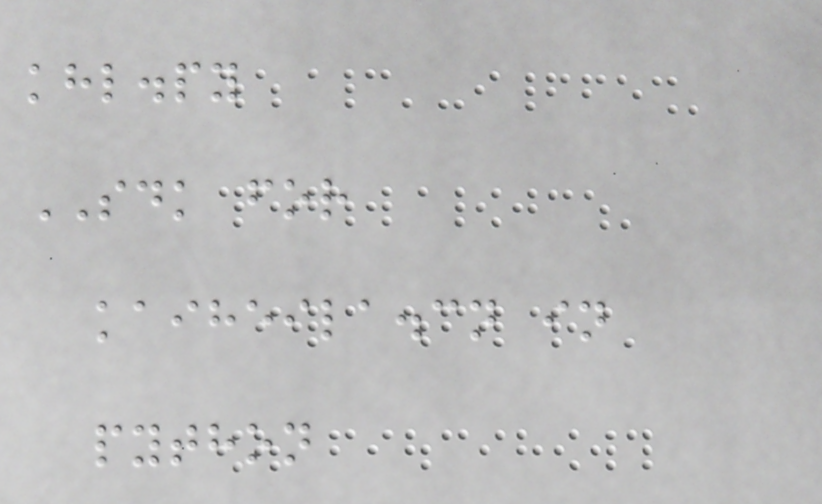khl.py
SDK for
kaiheila.cn in
python
